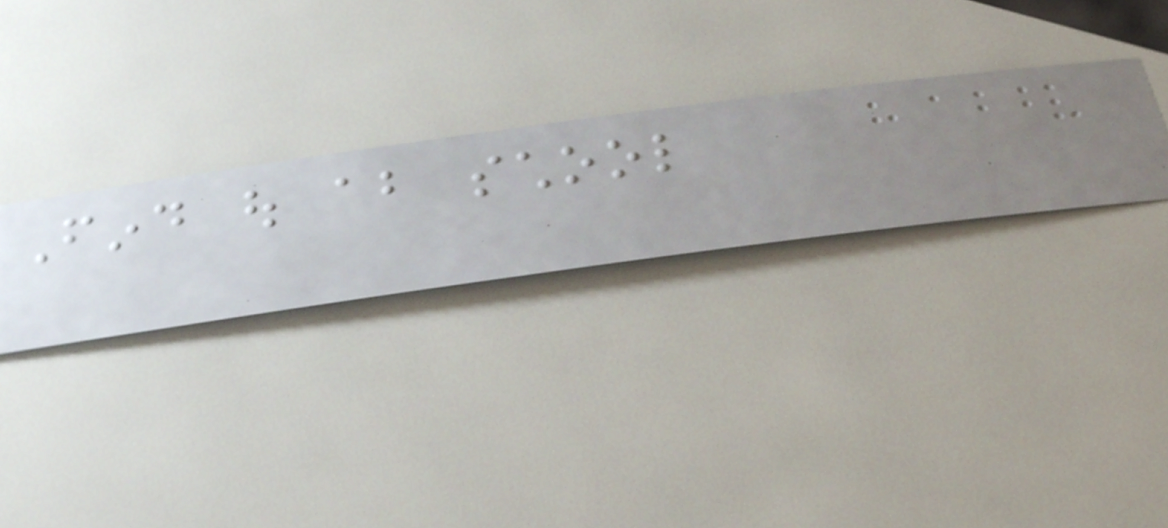Find out about school
